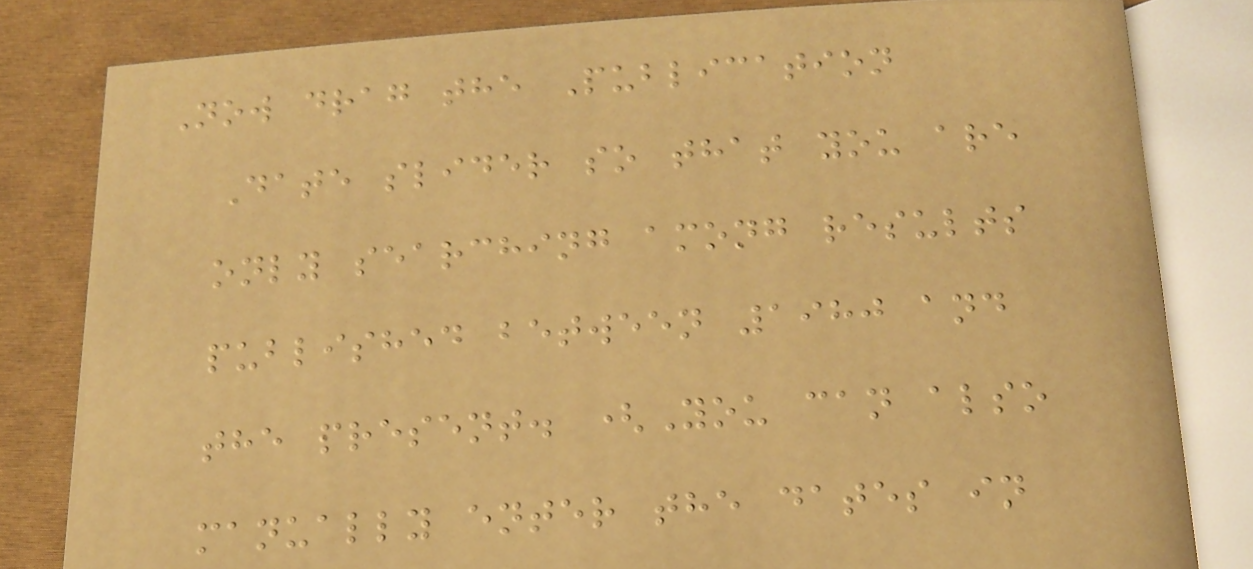Now drag the Publication
Date slider so that you are
only searching among results
published between 1980 and
the present. (You can also
manually enter the dates in
